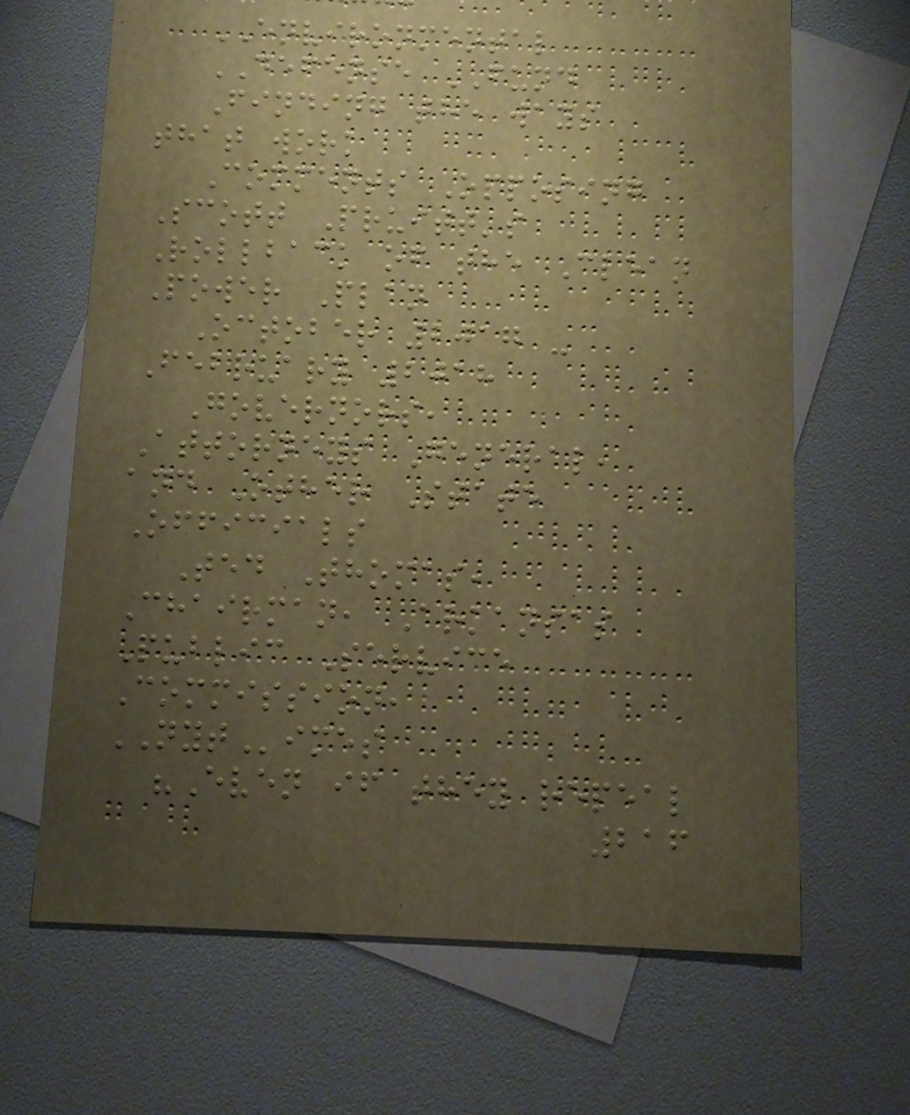ENVIRONMENTAL
DEFENSE FUND
Finding the ways
that work
Comments Opposing
Scott Pruitt's
Rollback of the Clean
Power Plan
October 2017 -
February 2018
Governors,
Attorneys General,
and Other State
Officials
Ted Thomas,
Chairman, Arkansas
Public Service
Commission,
NYTimes
"Even if they repeal
216
